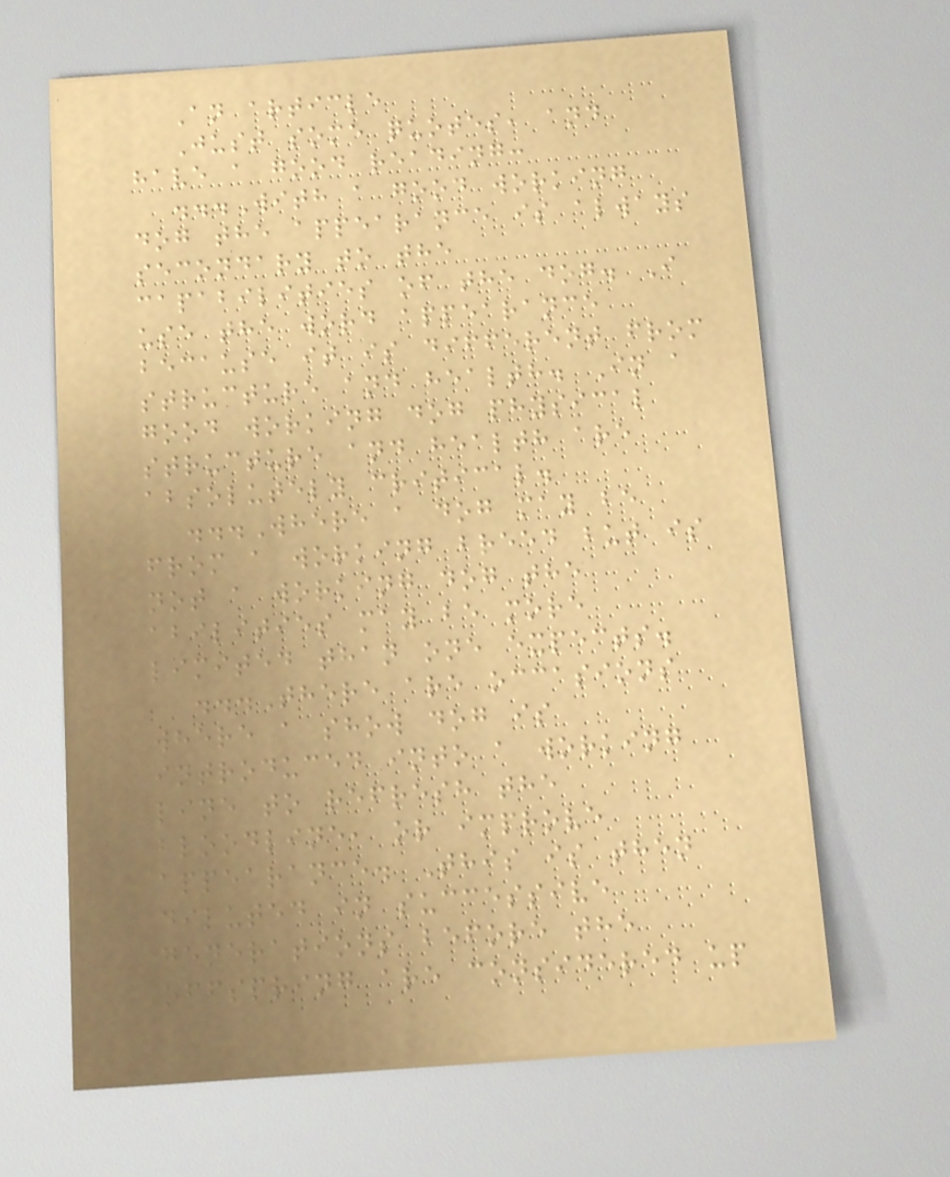An article
Just some quotes, and
have a good reading:
...With a good working
dog the appearance is always
secondary to the
capabilities of the dog. I
use the word appearance
because it is different from
structure and health. In a
good working dog physical
structure and health are
absolutely critical.
...Where a dog may be
from a working breed but is
not a working dog the
abilities may be more
limited than one expects.
...There are occasions
where a show dog is
introduced into a working
line to refresh the
bloodline, or improve
appearance. This is then
diluted in successive
generations before the
offspring are considered up
